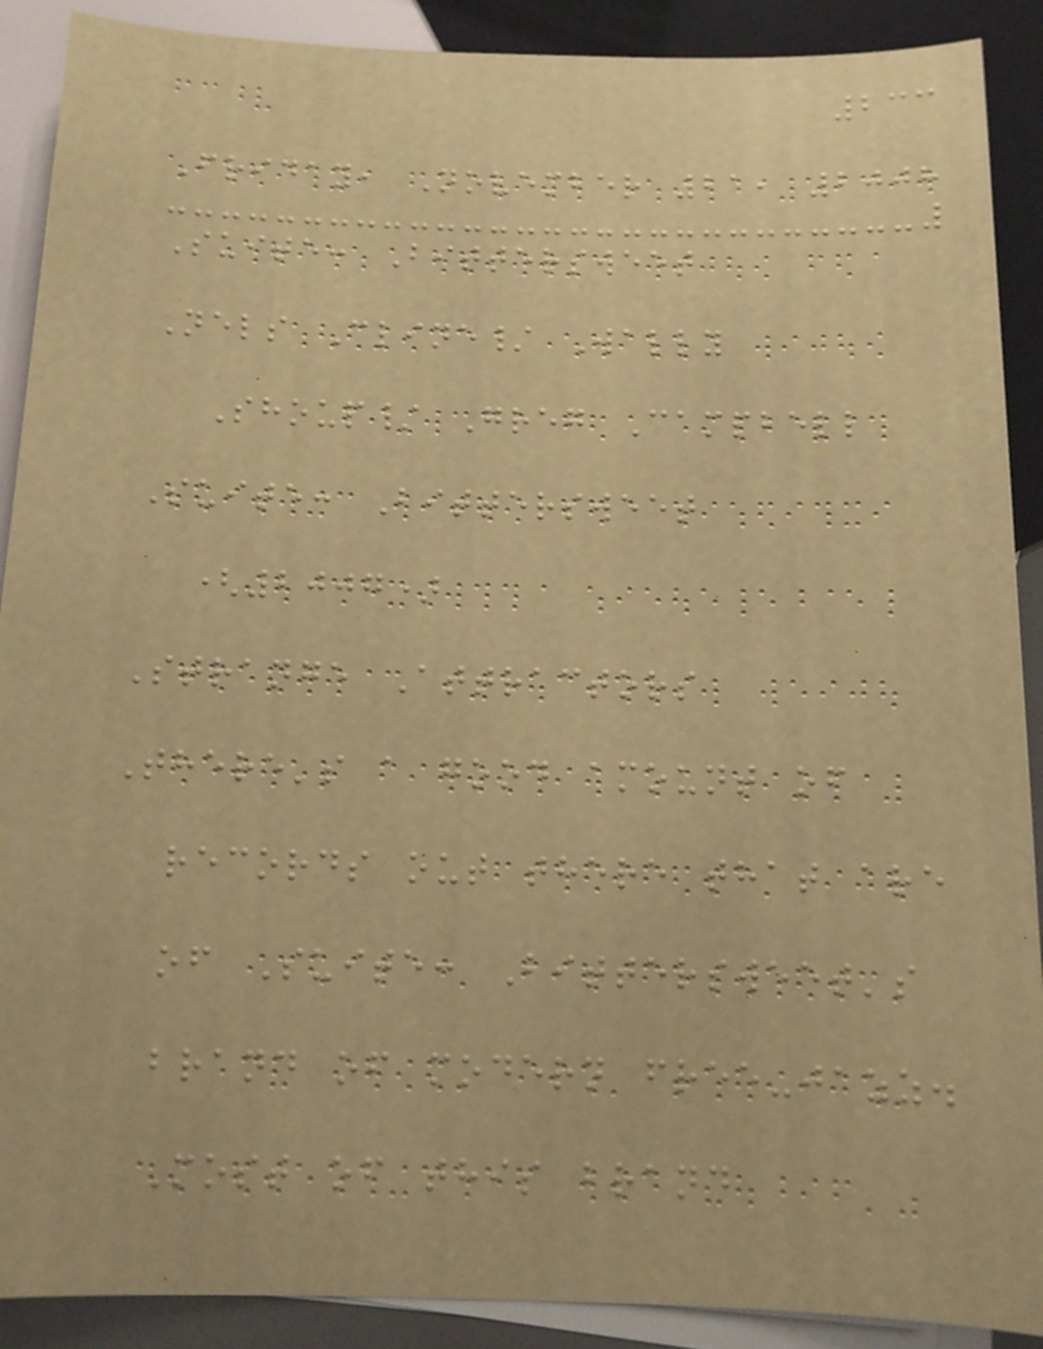233
Friday, November 21, 2008
Suite: Bittersweet
Nels Cline/ Wally
Shoup/ Greg Campbell
Suite: Bittersweet
(2007)
Strange Attractors
There's a good amount of
records out there that are
of Suite: Bittersweet's
brand of modern free-jazz.
Most of this brand
